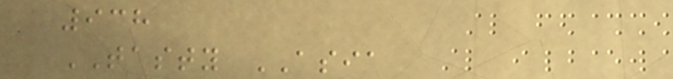938
TASTY ASIA
